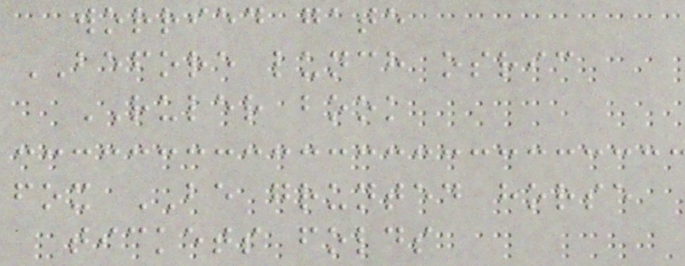worried gate
BEFORE lunch osric
RULER book
fox BE grunted horse
tickets folds
